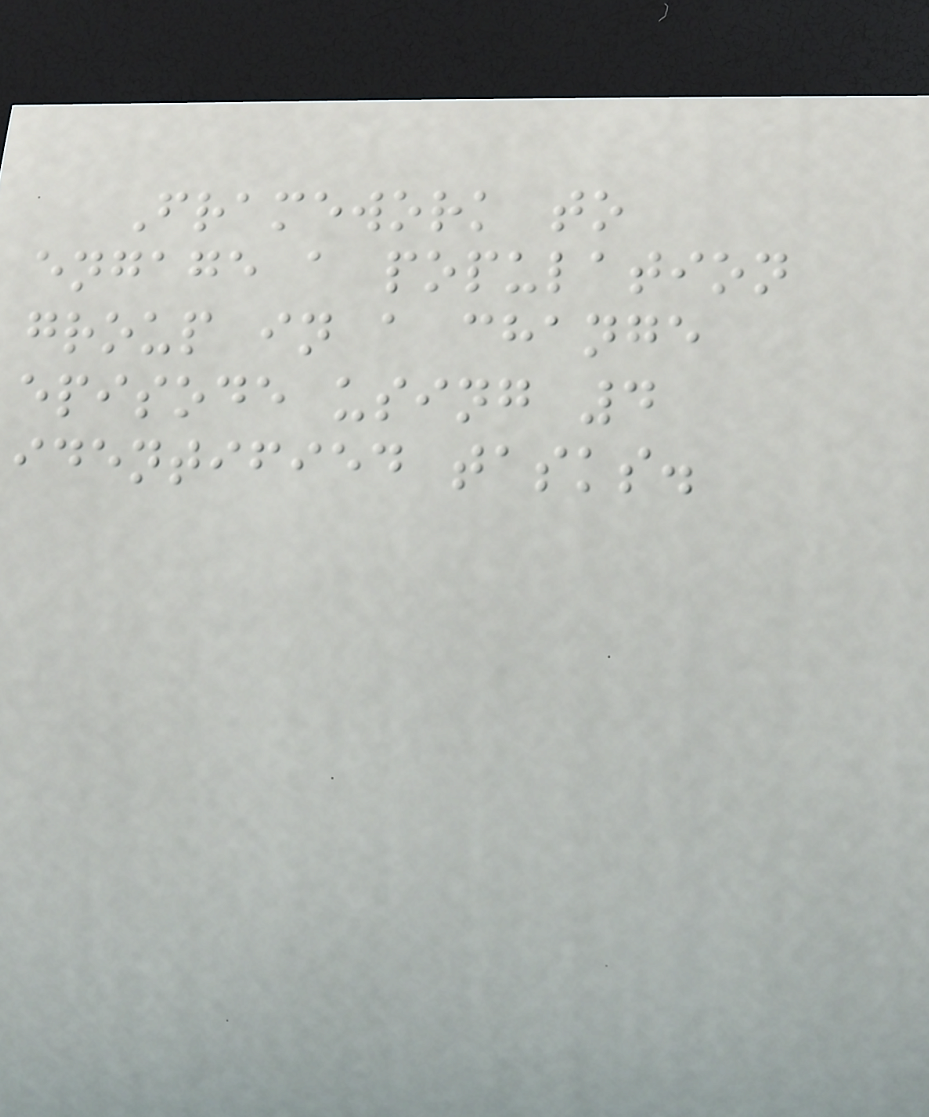Framework to
engage a population
group in a change
episode using 4
identified tasks.
